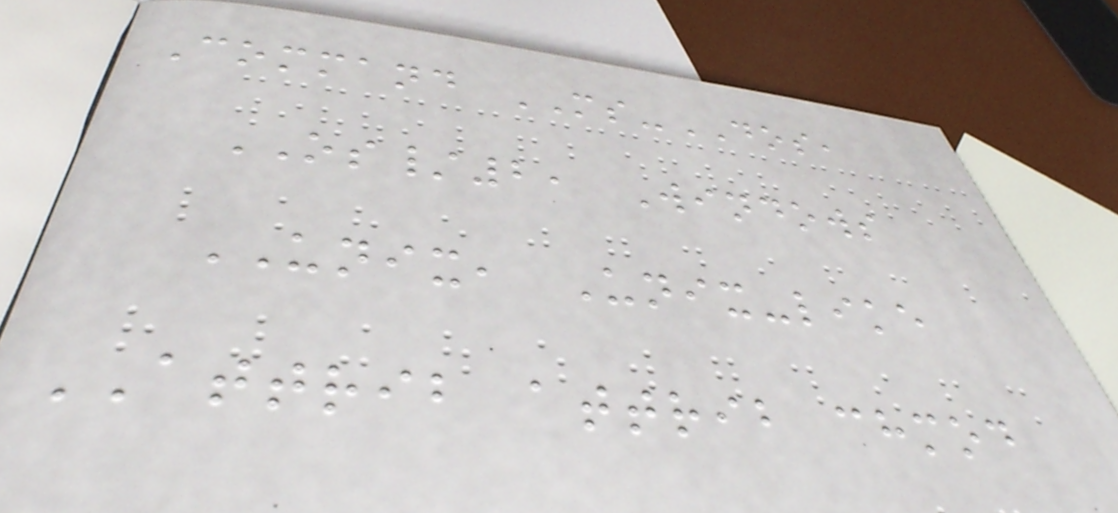Command MS-DOS,
OS/2, Windows
UNIX, Unix-like
ATTRIB attrib chmod
